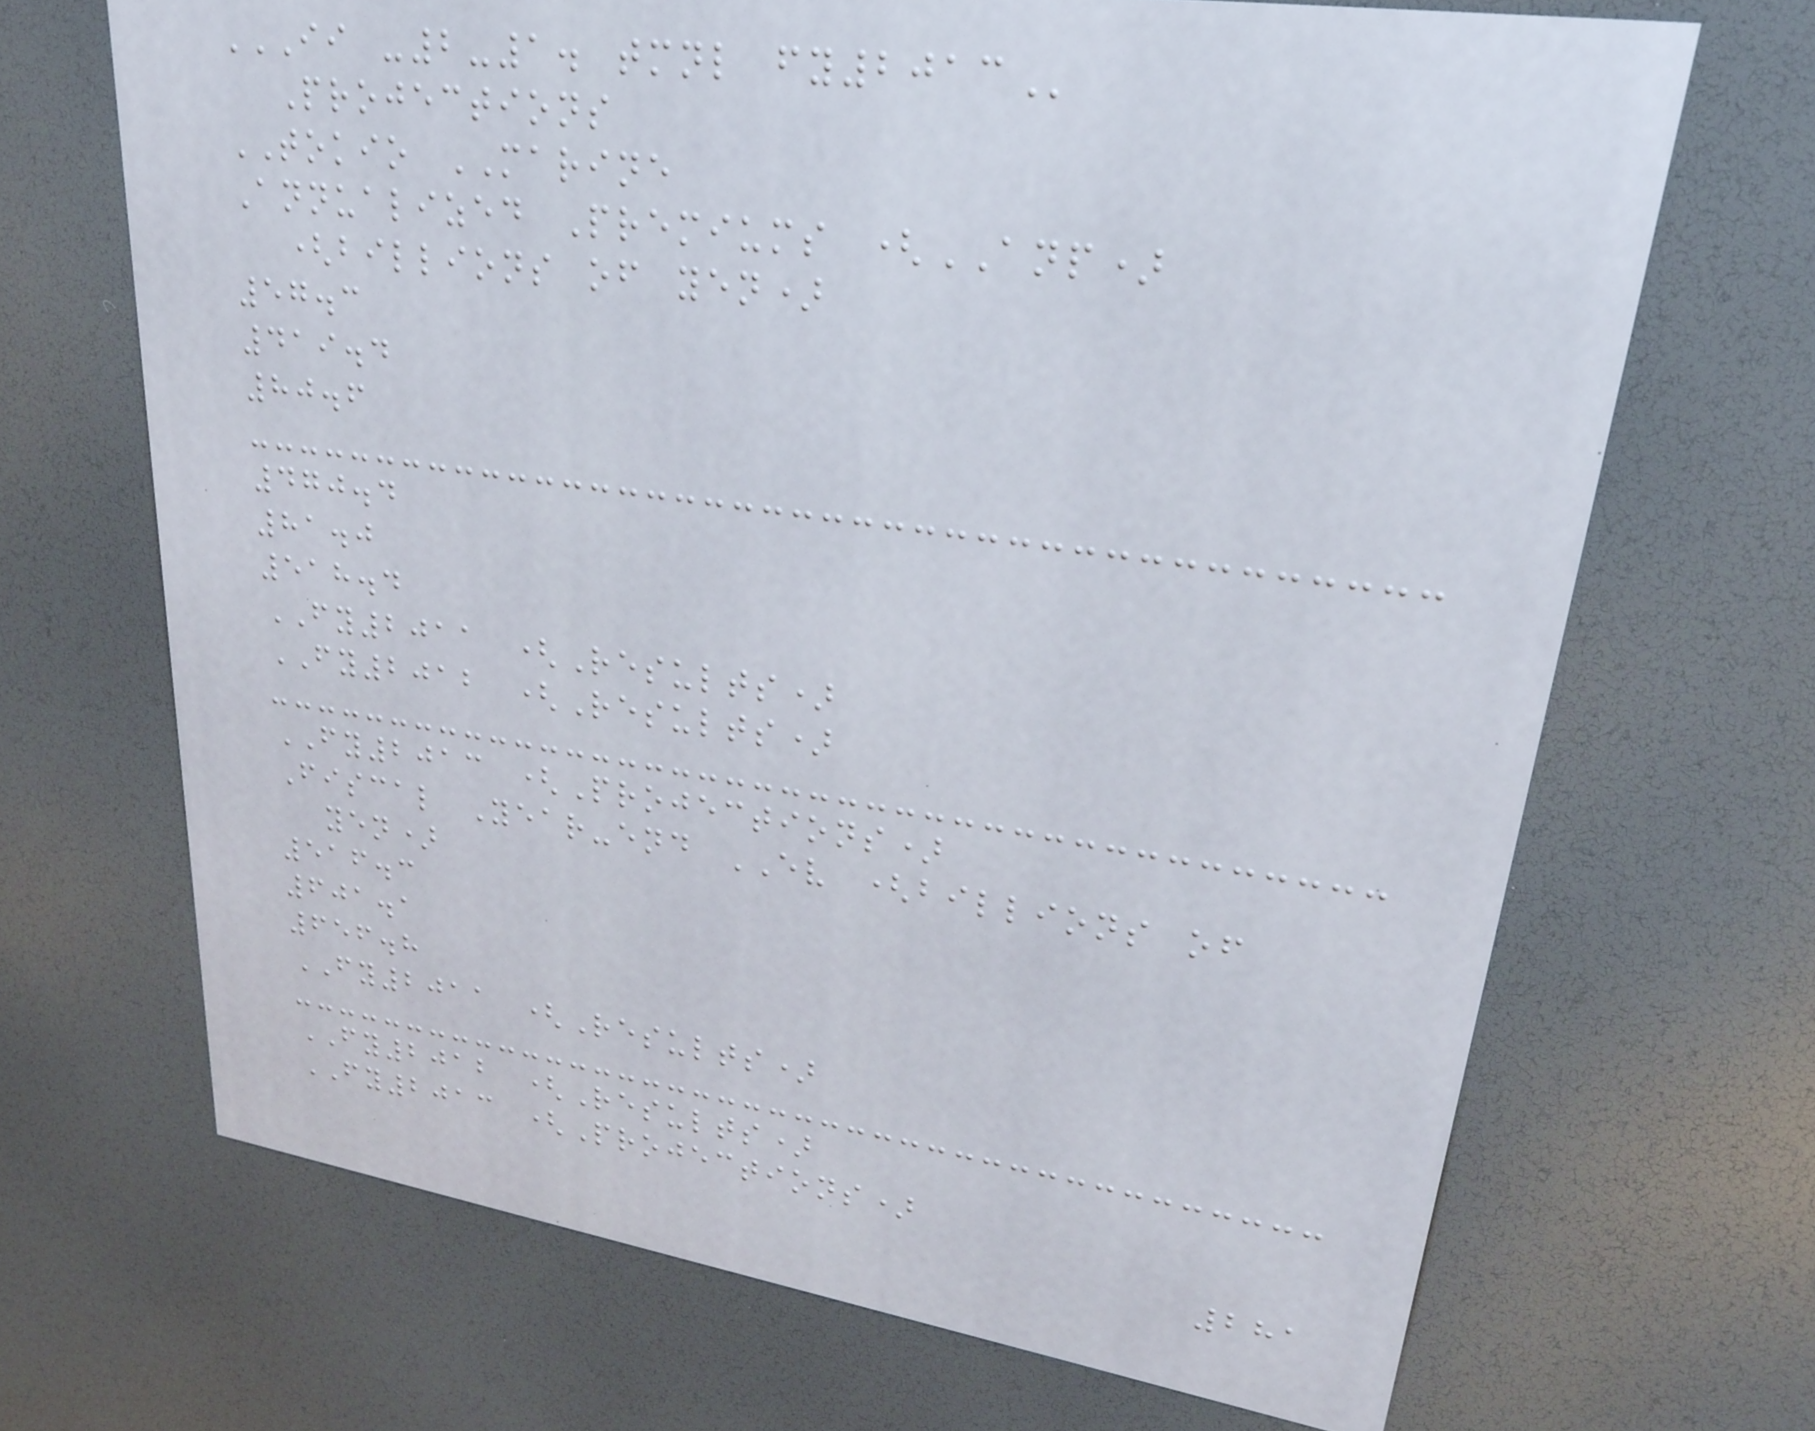II -2-1. TMNL FY2013
Projections
TOKIO MARINE
Annualized Premiums (ANP)
(billions of yen)
57.3
419.4
80.6
470.4
81.0
518.4
FY2011 (Results)
FY2012 (Results)
FY2013 (Projections)
Fiscal Year-end EV (billions of
yen)
516.3
601.1
656.8
FY2011 (Results)
FY2012 (Results)
FY2013 (Projections)
281
